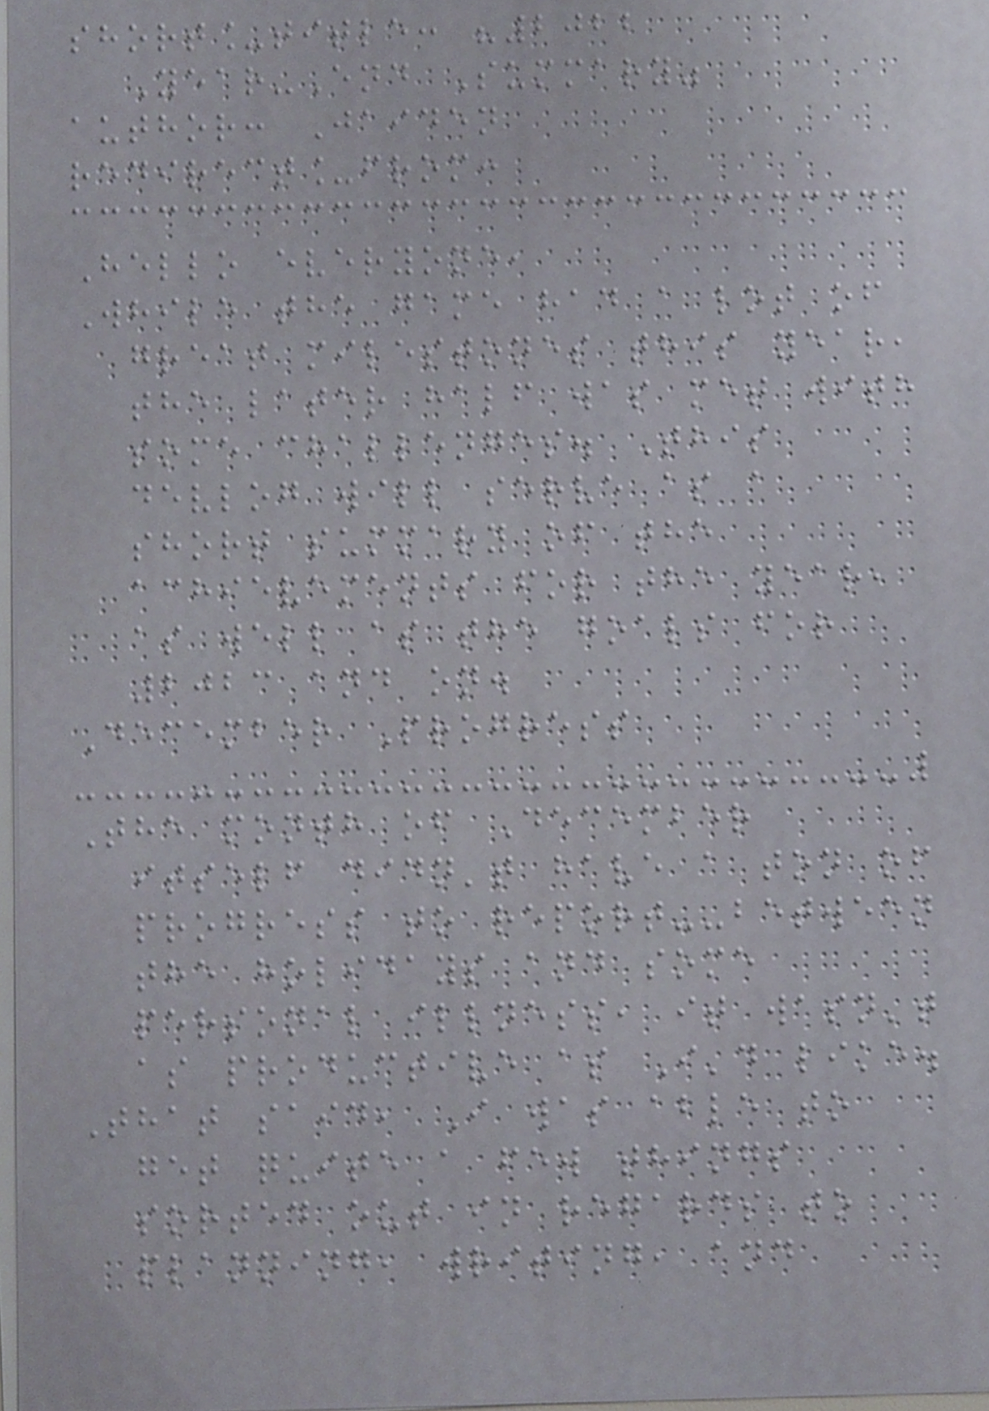short_title: "2022
Year-End Summary"
author: Jaiden
redirect_from:
Hello everyone,
While the game had a lot of
great milestones this year,
the later half was met with
some challenges. This
devlog will serve as a
short summary of the
achievements for the year,
as well as the goals for
2023 and on.
December Progress
The month of December
itself didn't have a ton of
progress to report--between
the holidays and some
personal illness, it wasn't
as productive as I'd like.
That said, I was able to
get quite a few things
sorted out in regards to
planning, writing, and
